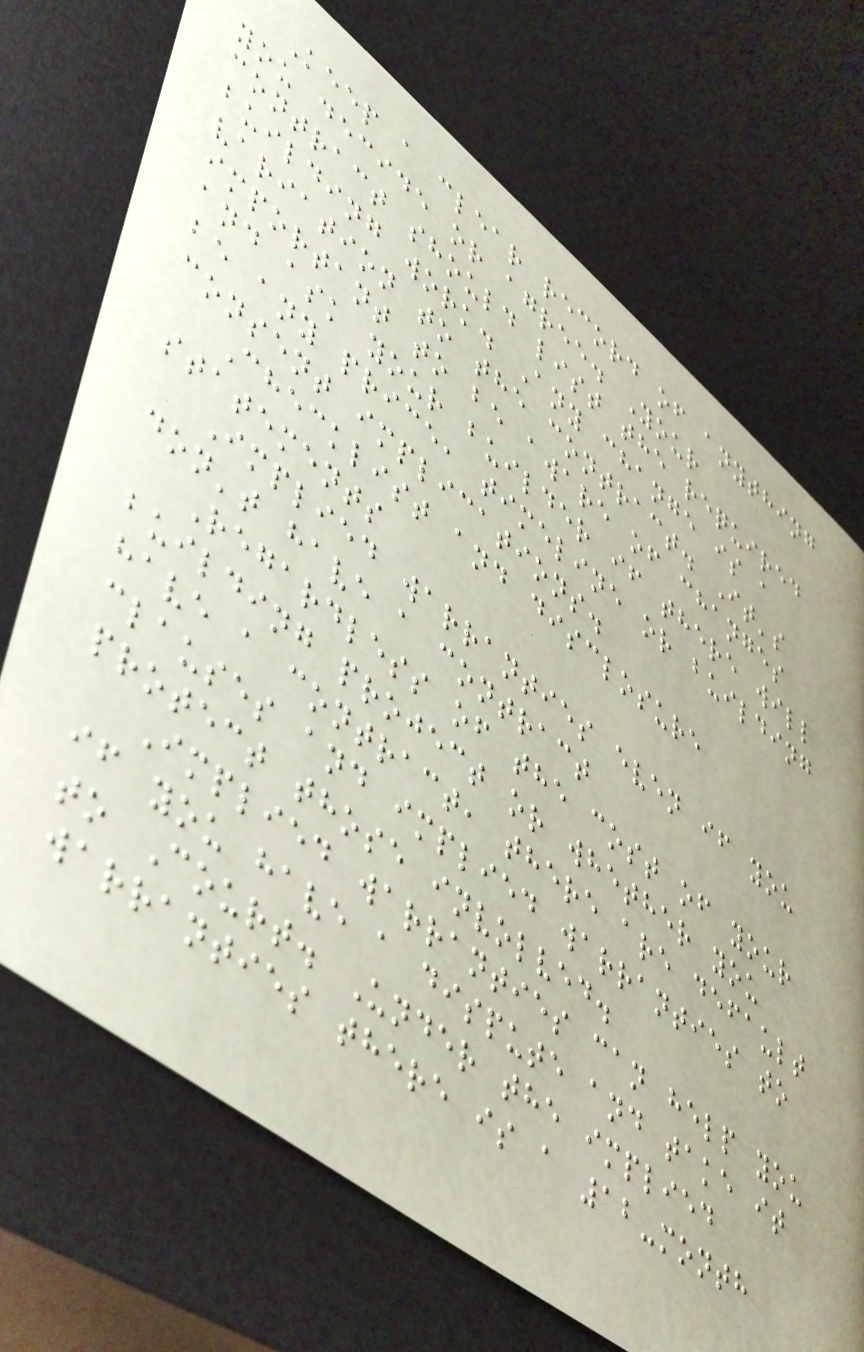Keep a clear record of anything
you decide or agree. Your
contract should list the required
building work. Any change is a
variation to the contract. It's
important to be aware of changes
and ask your builder if there will
be any price, timeline or building
consent implications.
Checklist and disclosure
statements
Implied warranties even if you
don't have a contract
Regardless of the cost of your
building project or whether you
have a contract, there are default
clauses and implied warranties to
protect those involved.
Implied warranties can help you
if you have a dispute and take it
to Court. Under the implied
warranties there is a 12-month
